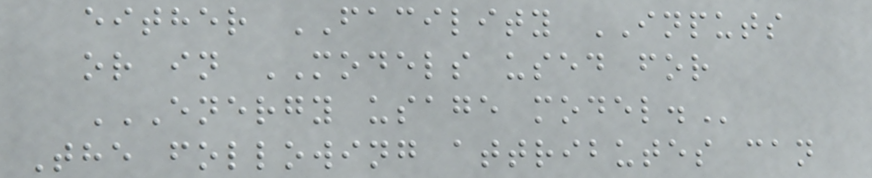either FACILITY INPUTS
or in MODELS used for
ENERGY USAGE MODEL.
The following attributes can
